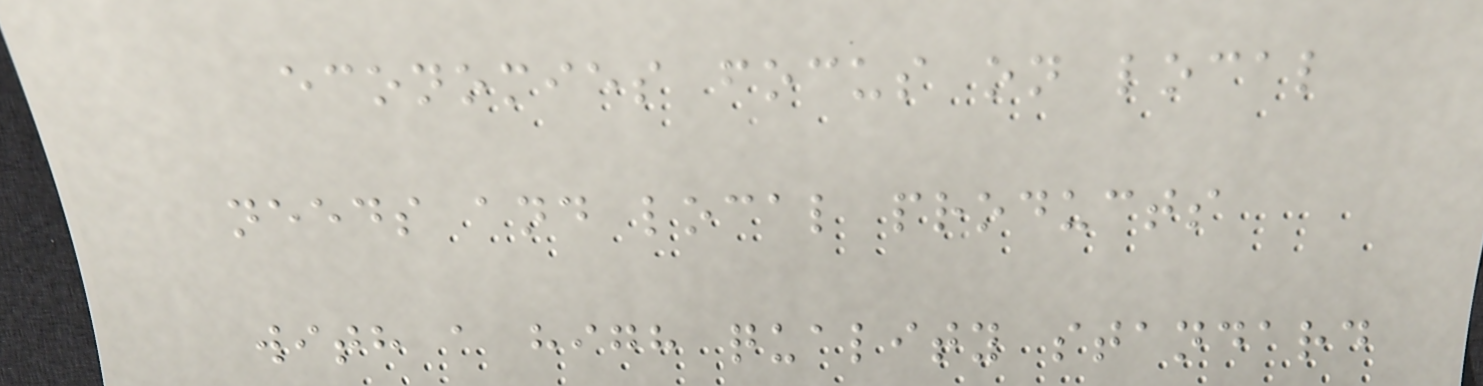economies focus on local
needs and local products
with a high quality standard
